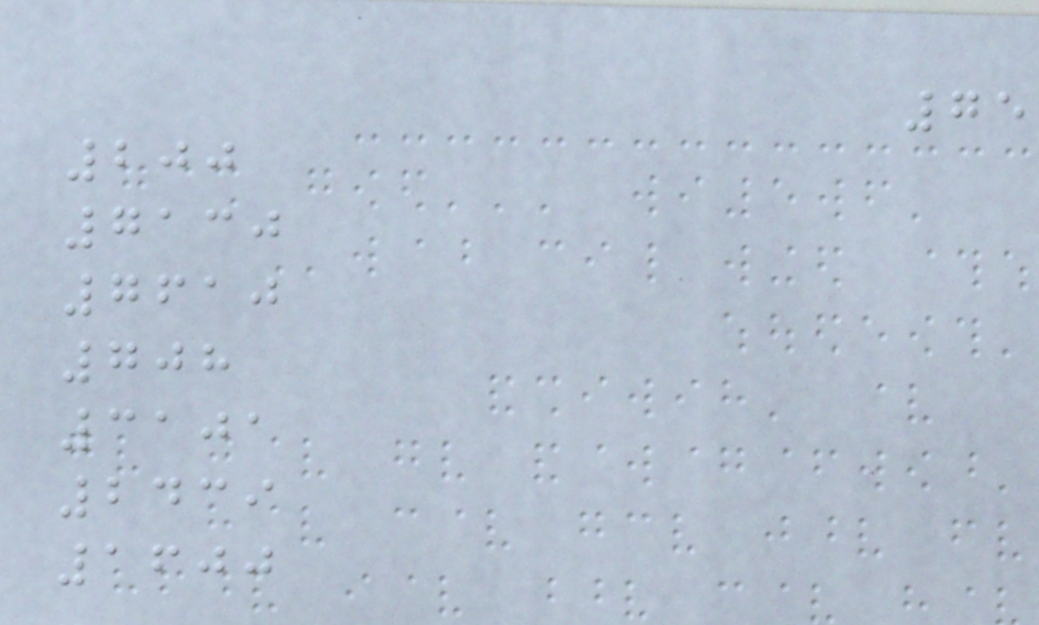75
200
7130
7610
708
3101
2439
1600
